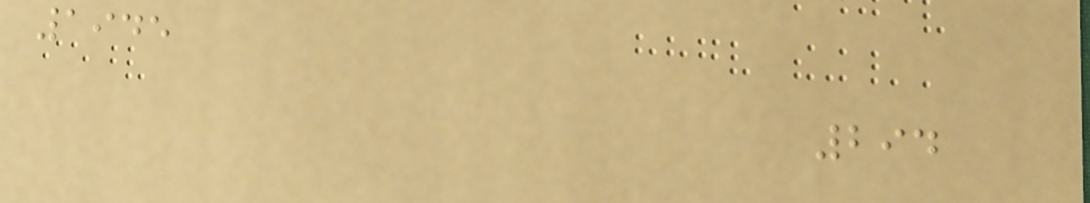1945
294
